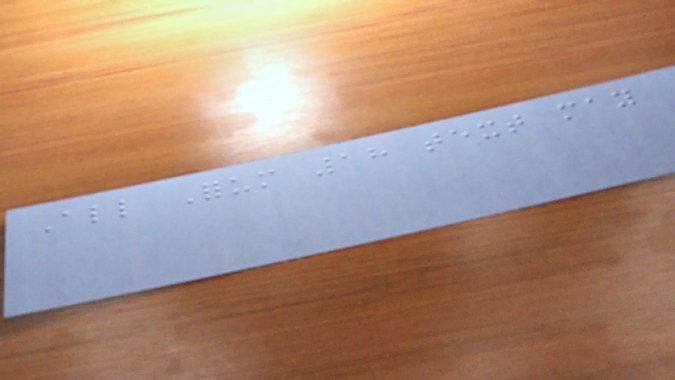All Forum 18 text may
